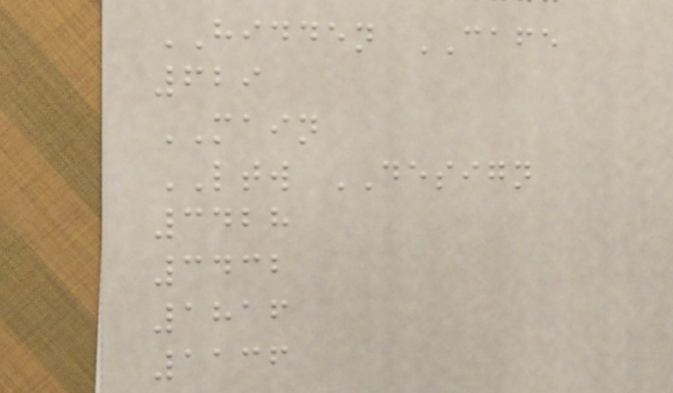HIDDEN CAFE
629
MAIN
LTW DESIGN
3428
3432
1816
1136
